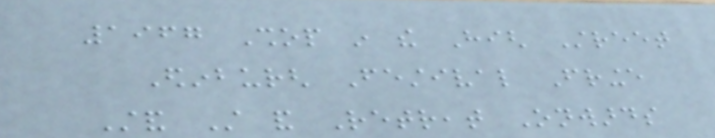1967 Shop in the High Street
Edinburgh Festival Fringe
Stand Still and Retreat Onwards
